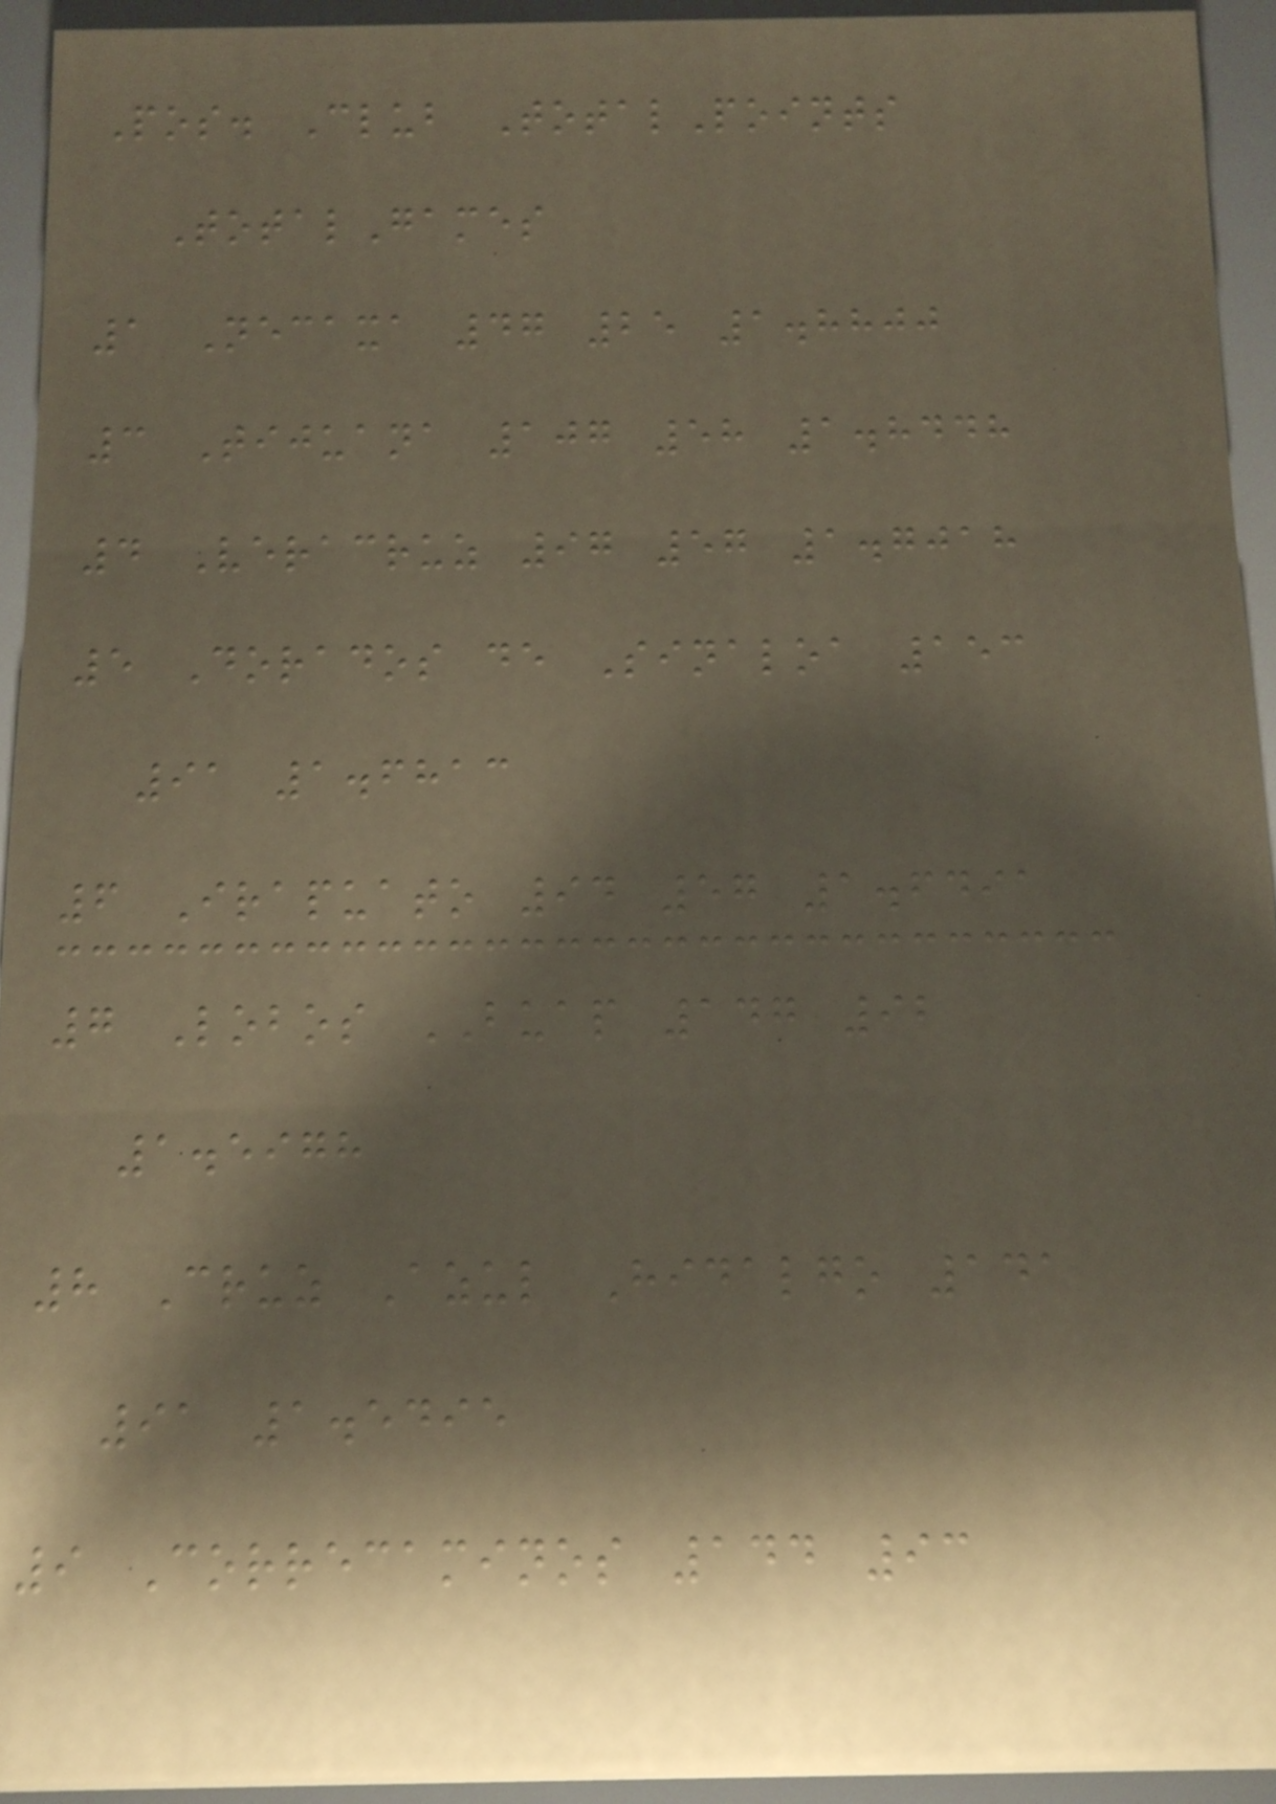Pos. Club TotalPoints
TotalGames
1 Necaxa 47 25 1.8800
3 Tijuana 107 58 1.8448
4 Veracruz 97 57 1.7018
5 Dorados de Sinaloa 153
91 1.6813
6 Irapuato 94 57 1.6491
7 Lobos BUAP 147 92
1.5978
8 Cruz Azul Hidalgo 141
91 1.5495
9 Correcaminos 144 93
